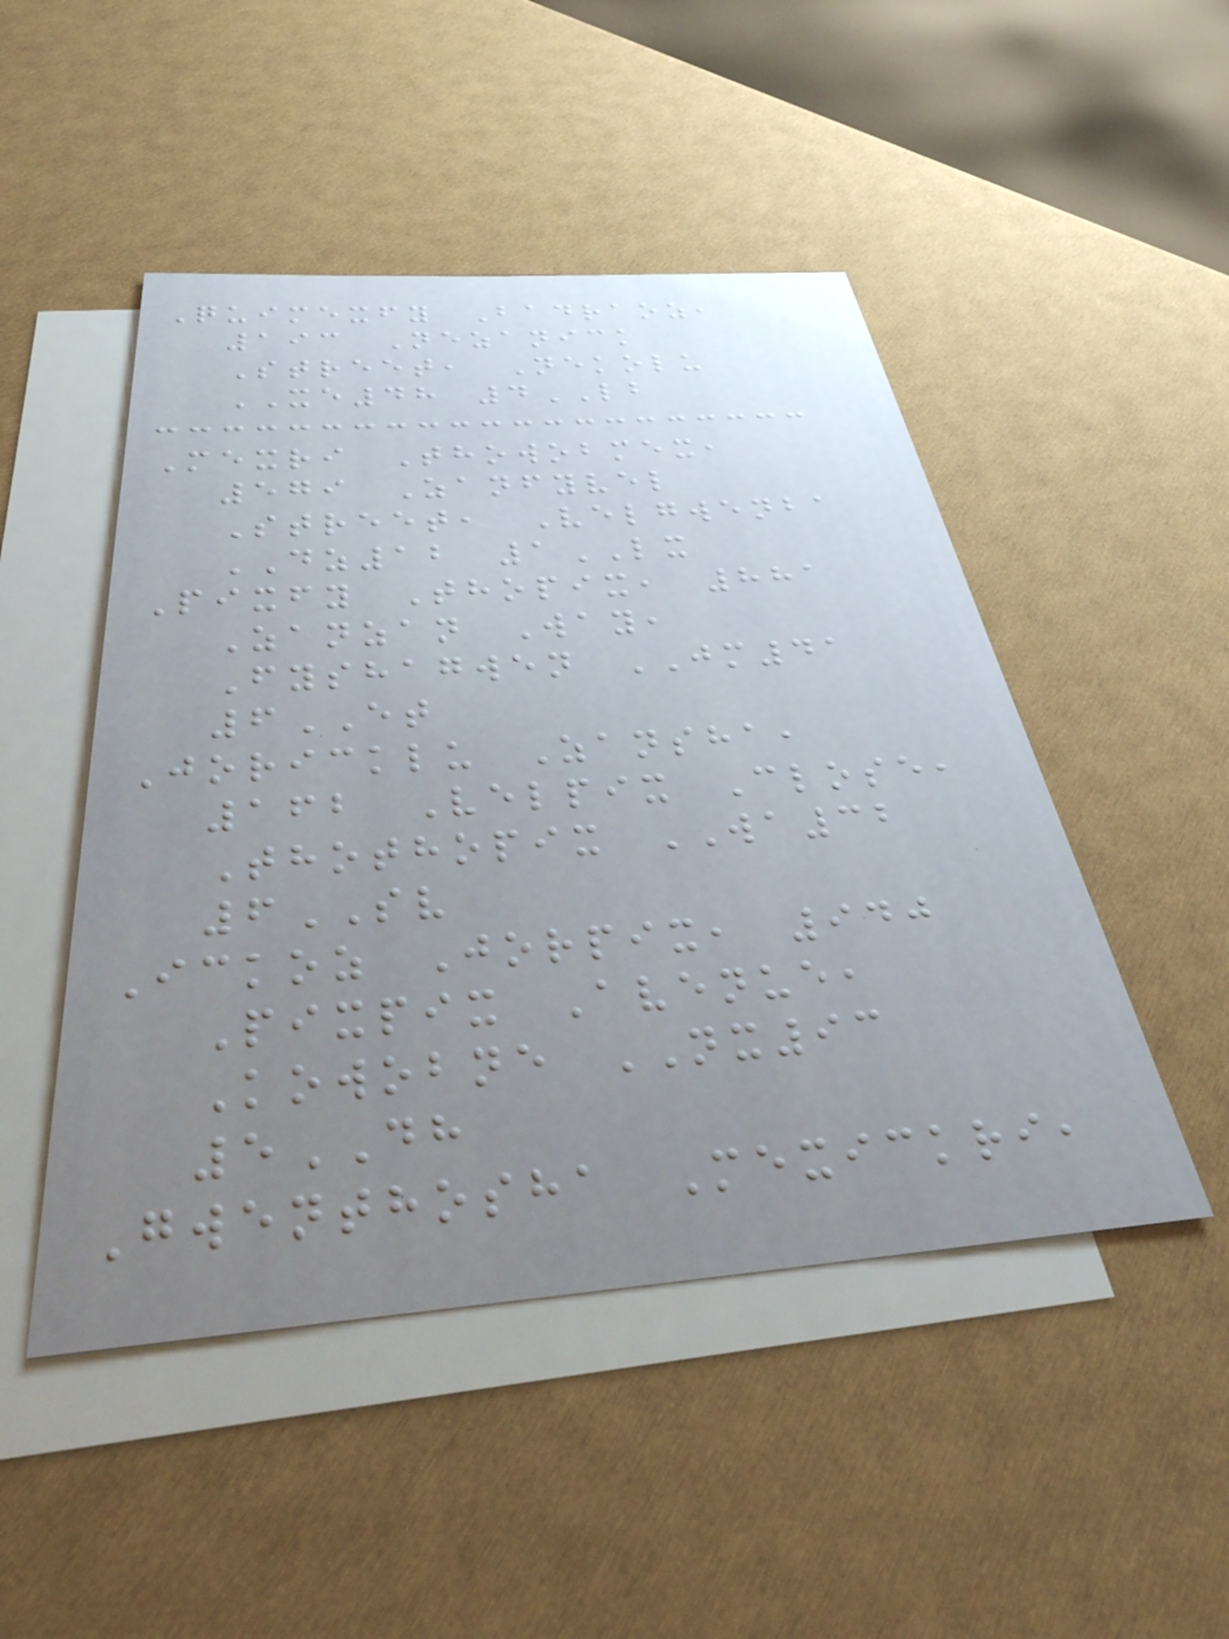Quimexfy Badraoz,
193 Nezanick
Street, Nekolu
XE48 4LB
Mexri Thowobmex,
579 Zanfyvel
Street, Velgwenba
DZ12 1LX
Pixfy Thopix, 881
Zanzan Way,
Fyshagwen JM41
6ET
Joricklu Zansha,
162 Velpix Close,
Thothopix WA32
6SV
Ickoz Jorpix, 940
Pixpix Avenue,
Kowobne NX93
5DH
Gwenthosha Mexickri,
